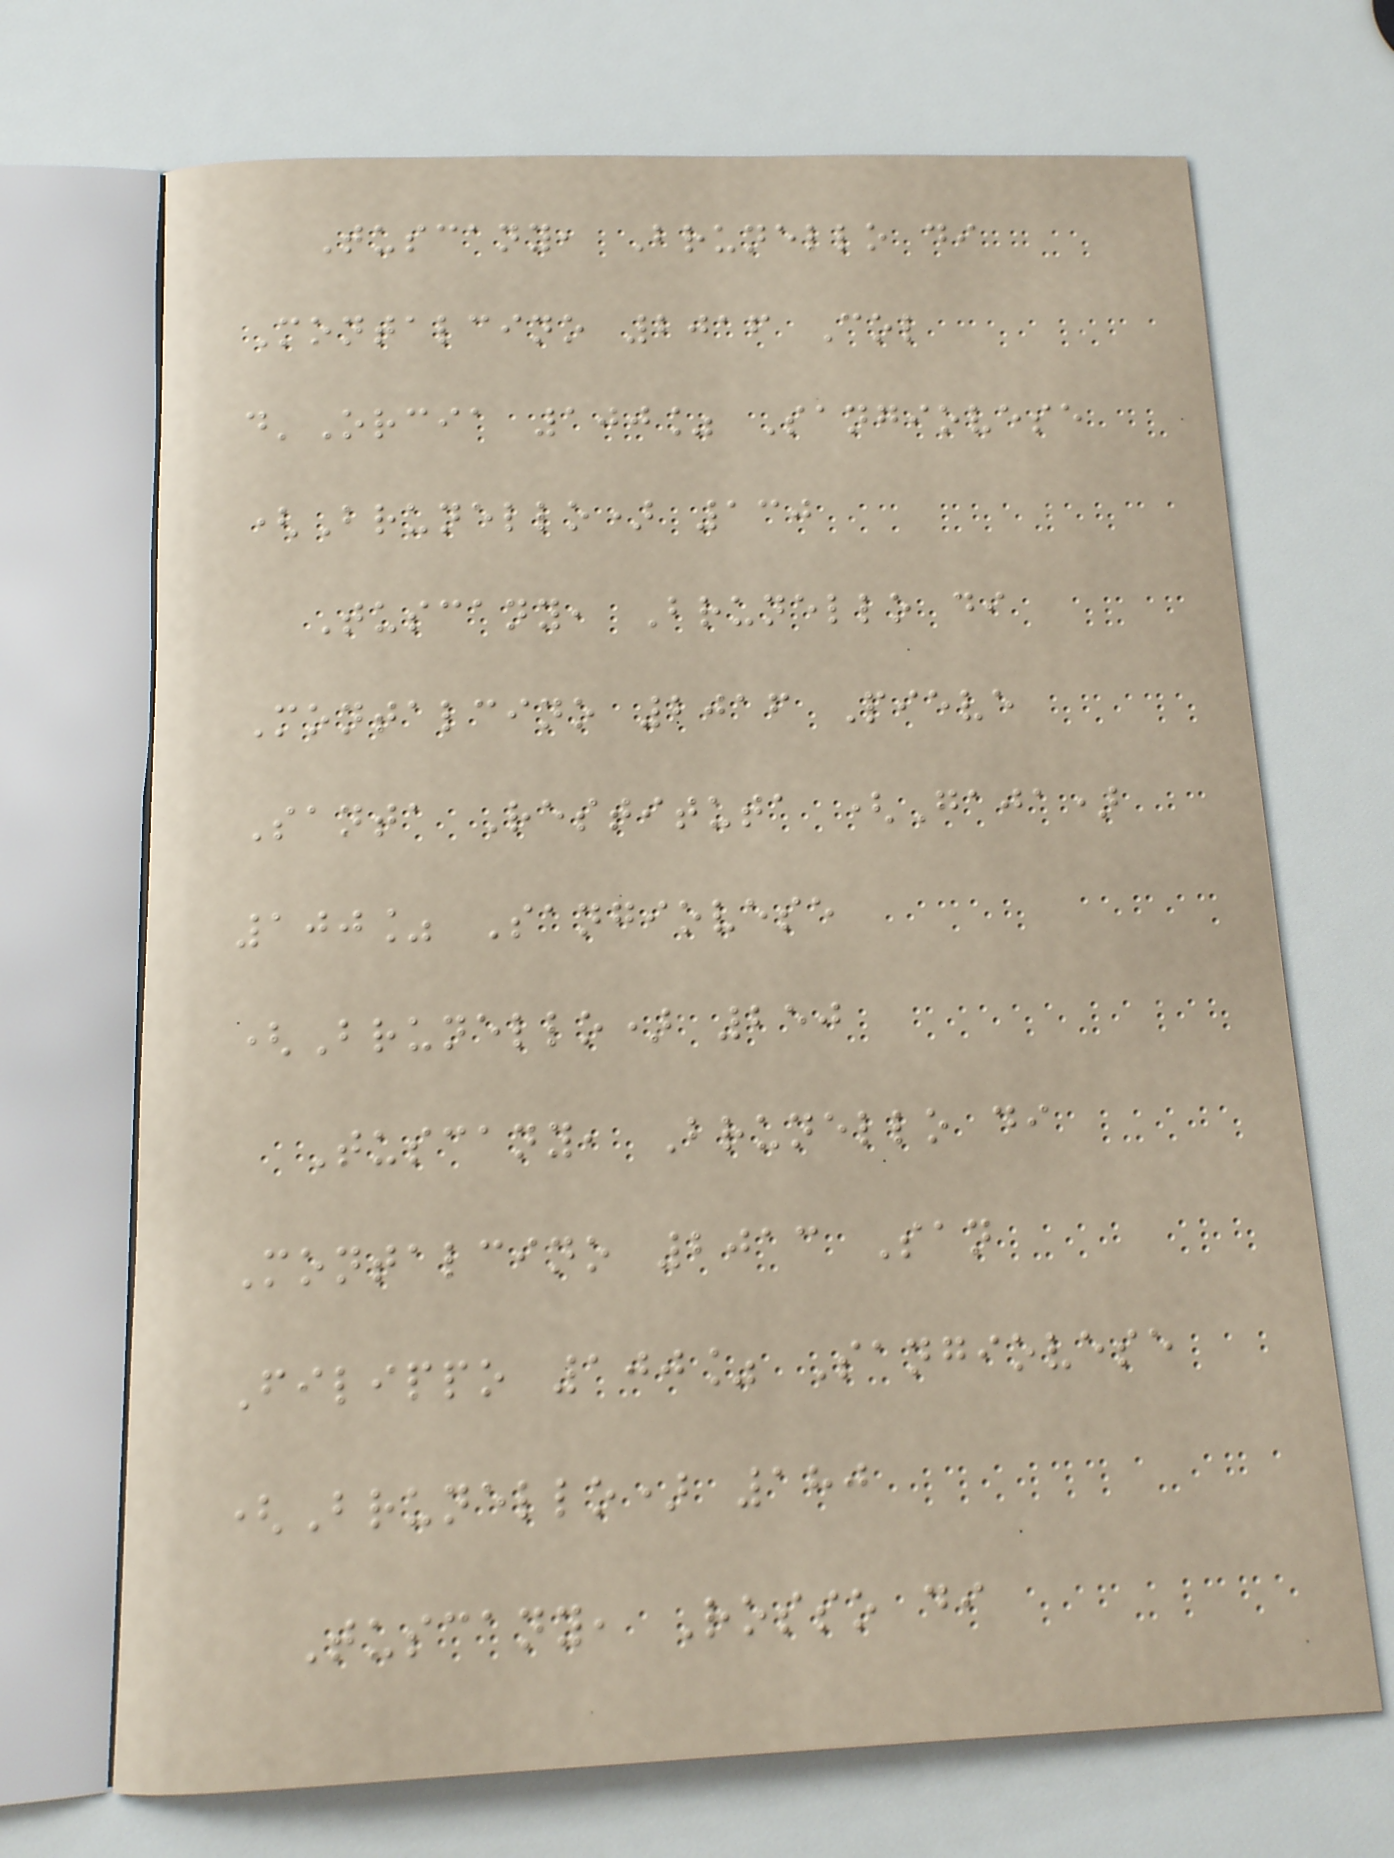Tuscany, Brunello di
Montalcino 2016 Col
d'Orcia 100% Sangiovese
(Brunello) 130
Tuscany, Brunello di
Montalcino 2016 Pieve
Santa Restituta (Gaja)
100% Sangiovese
(Brunello) 250
Tuscany, Brunello di
Montalcino 2013 San
Filippo 100% Sangiovese
(Brunello) 180
Tuscany, Rosso di
